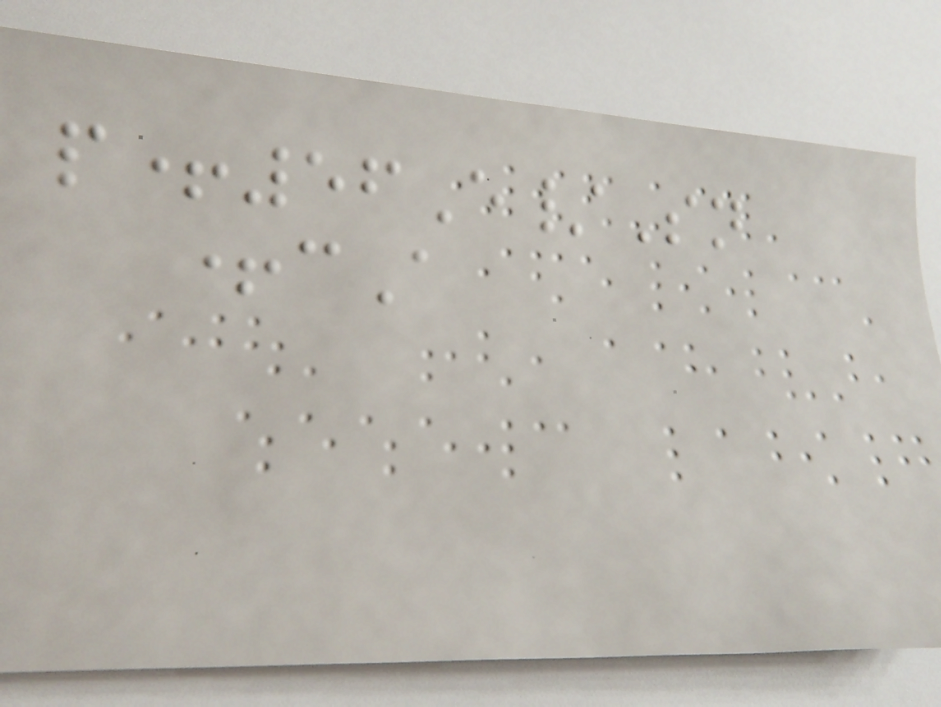p+56E/Sn
+cA
